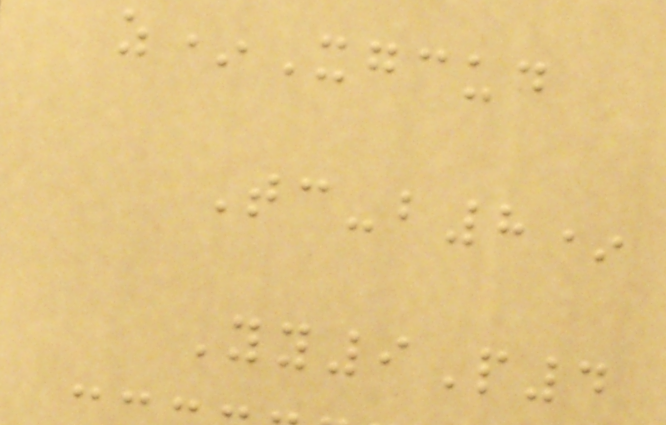z*Xgcud
Tc-b8*
Yy9P4
